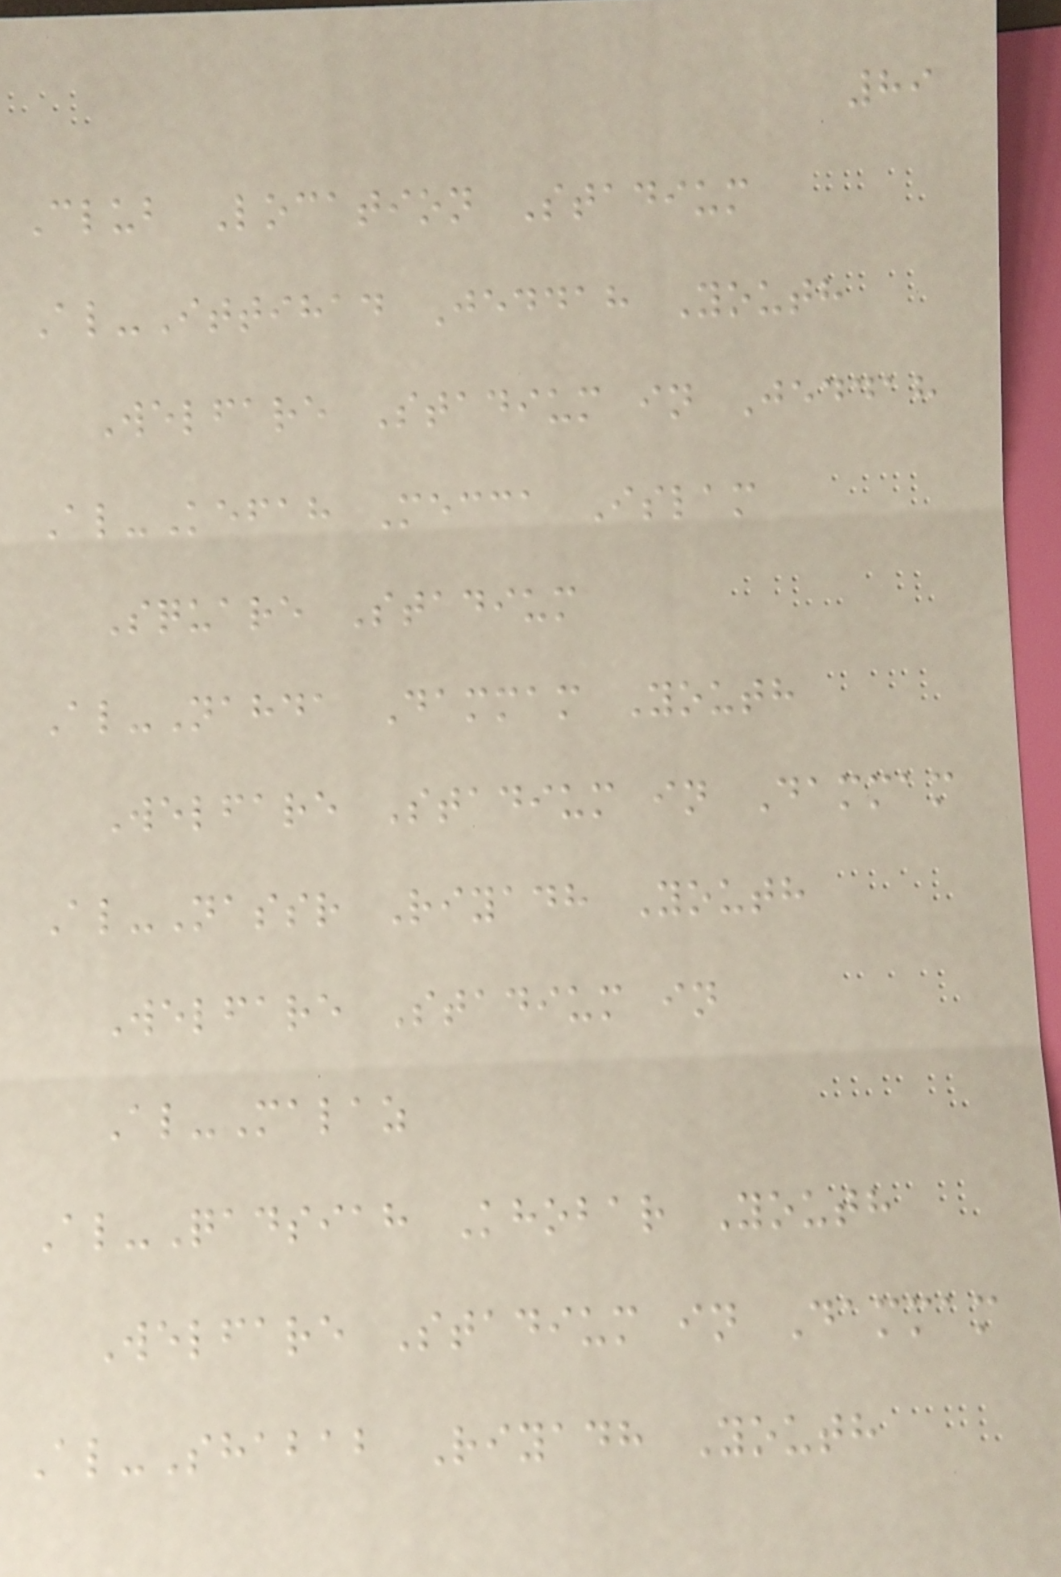89
Club Location Stadium
Al-Ittihad Jeddah Youth
Welfare Stadium in Jeddah
Al-Kefah Mecca Islam
Square Stadium
Al-Nahda Dammam Youth
Welfare Stadium in Dammam
Al-Nassr Riyadh Youth
Welfare Stadium in
Al-Malaz
Al-Qadsiah Khobar Youth
Welfare Stadium in Dammam
Al-Shabab Riyadh Youth
